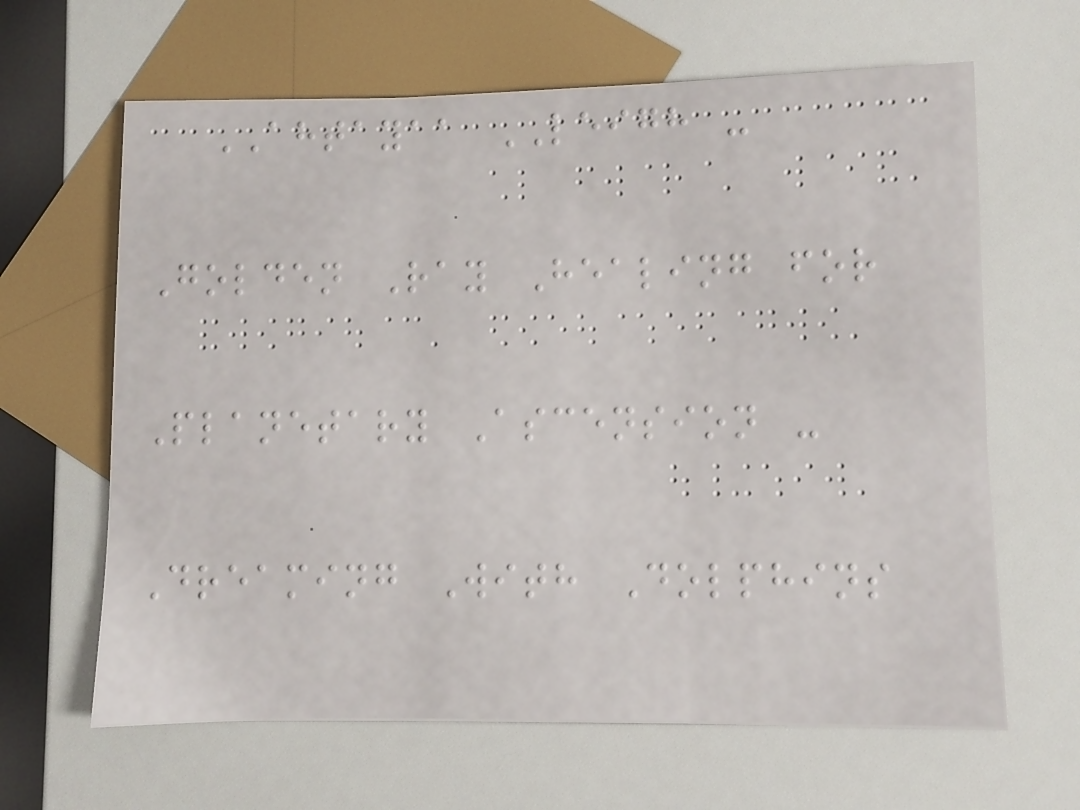AHTAYAA LEIGH -
Golden Ray Healing for
Planetary Ascension -
Dreaming With Dolphins
